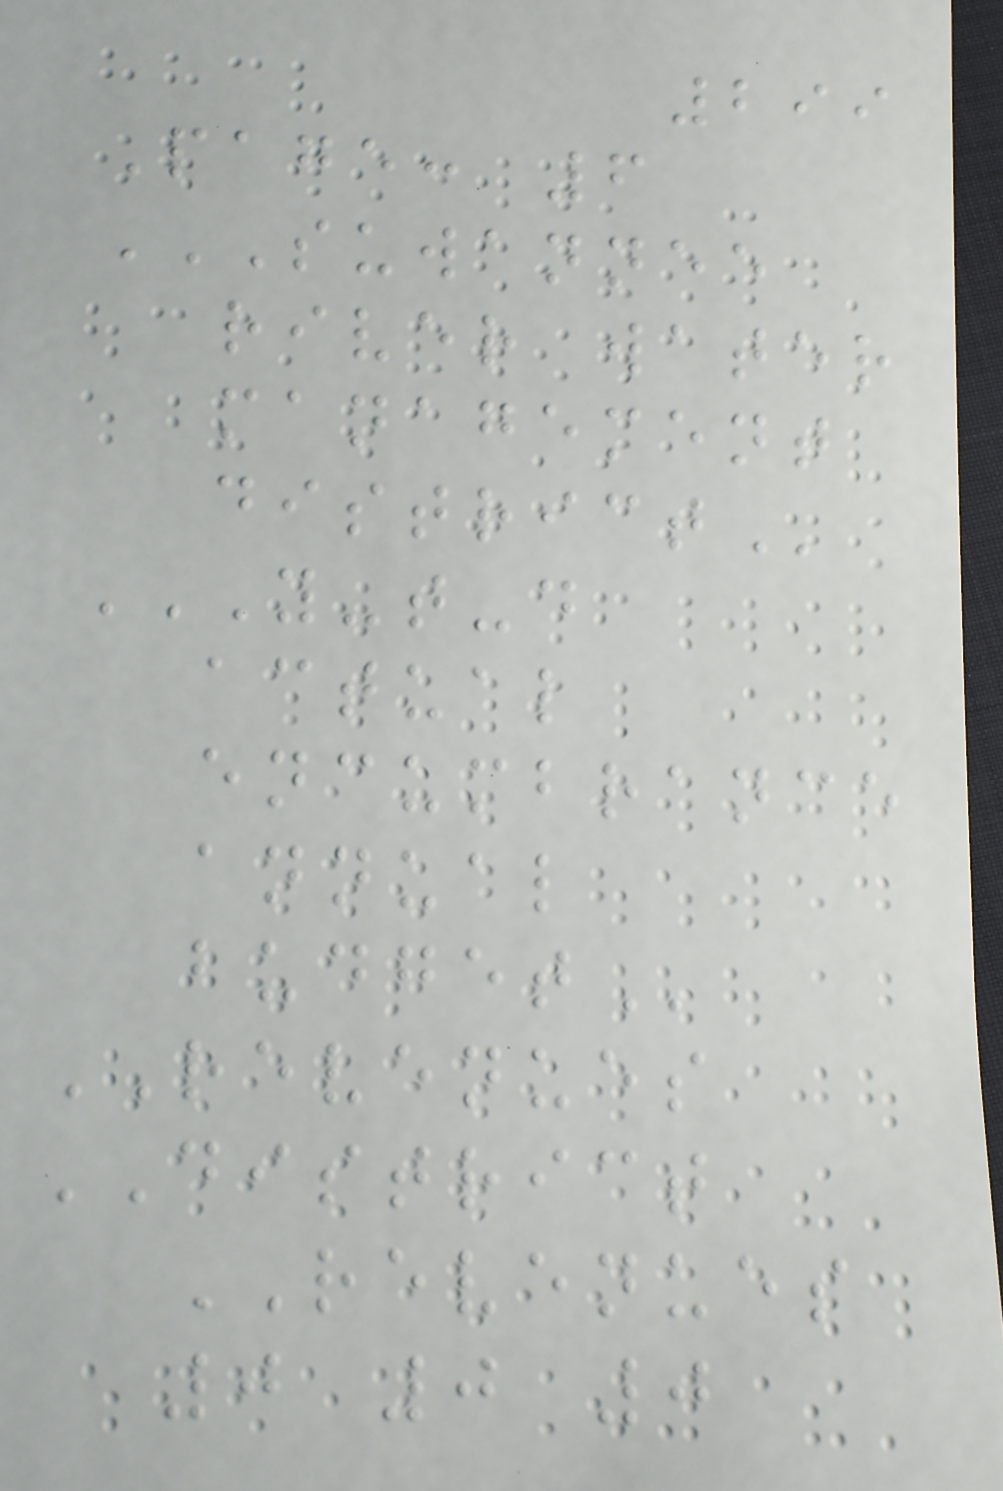299
Page: 6
SUWANNEE
RIVER WATER
MANAGEMENT
DISTRICT
Y-T-D
ACTUAL
ENCUMBRANCE
ANNUAL
BUDGET
REVENUES
DISTRICT
REVENUES
0 0 0
